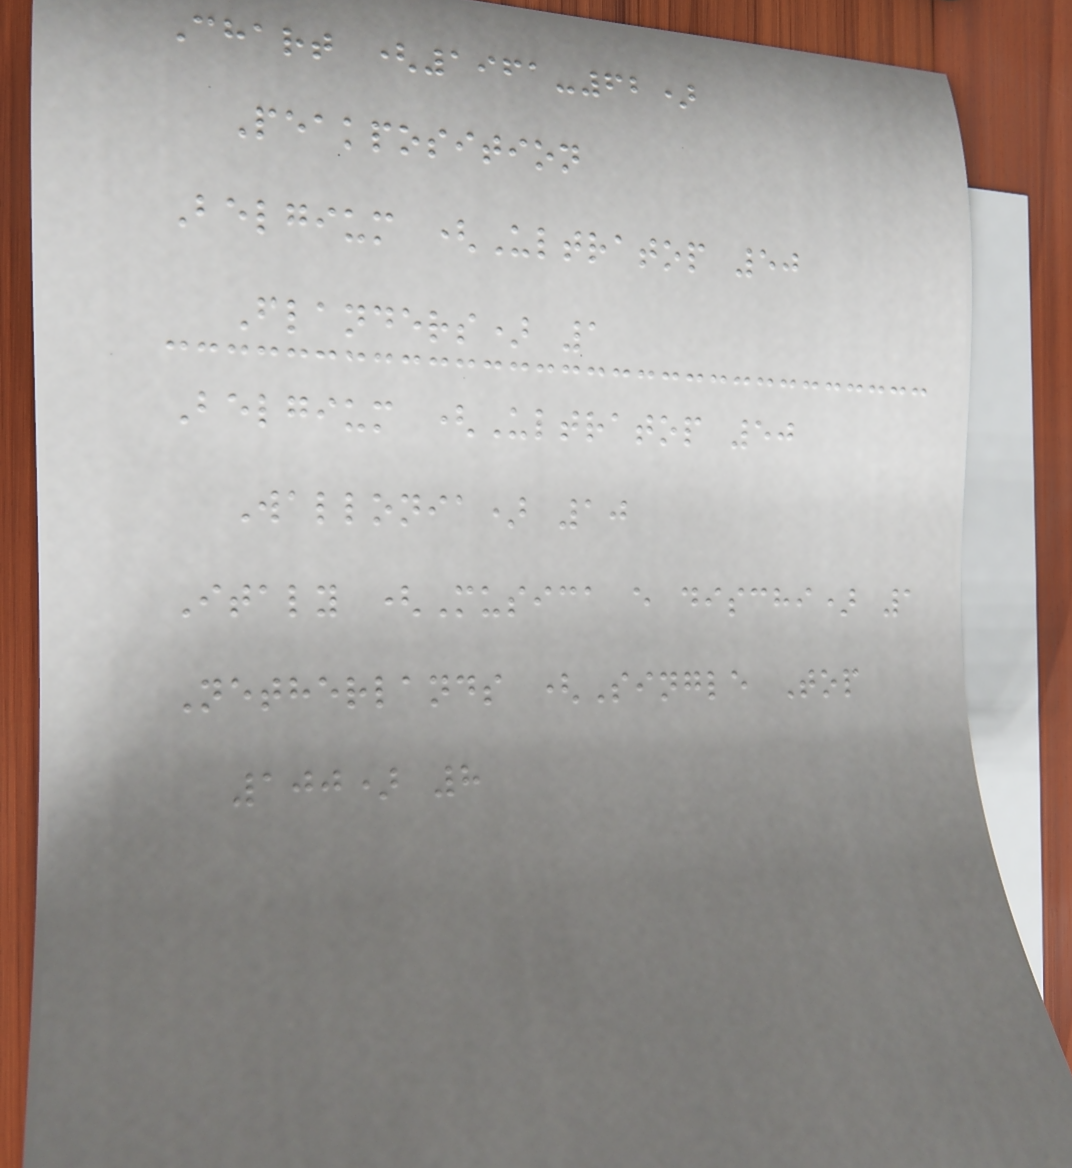Chart (1961-62)
Peakposition
Belgium (Ultratop 50
Flanders) 1
Belgium (Ultratop 50
Wallonia) 10
Italy (Musica e dischi) 1
Netherlands (Single Top
100) 8
